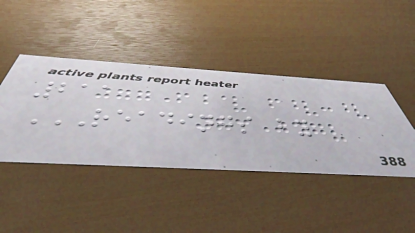211
READINGS BY
